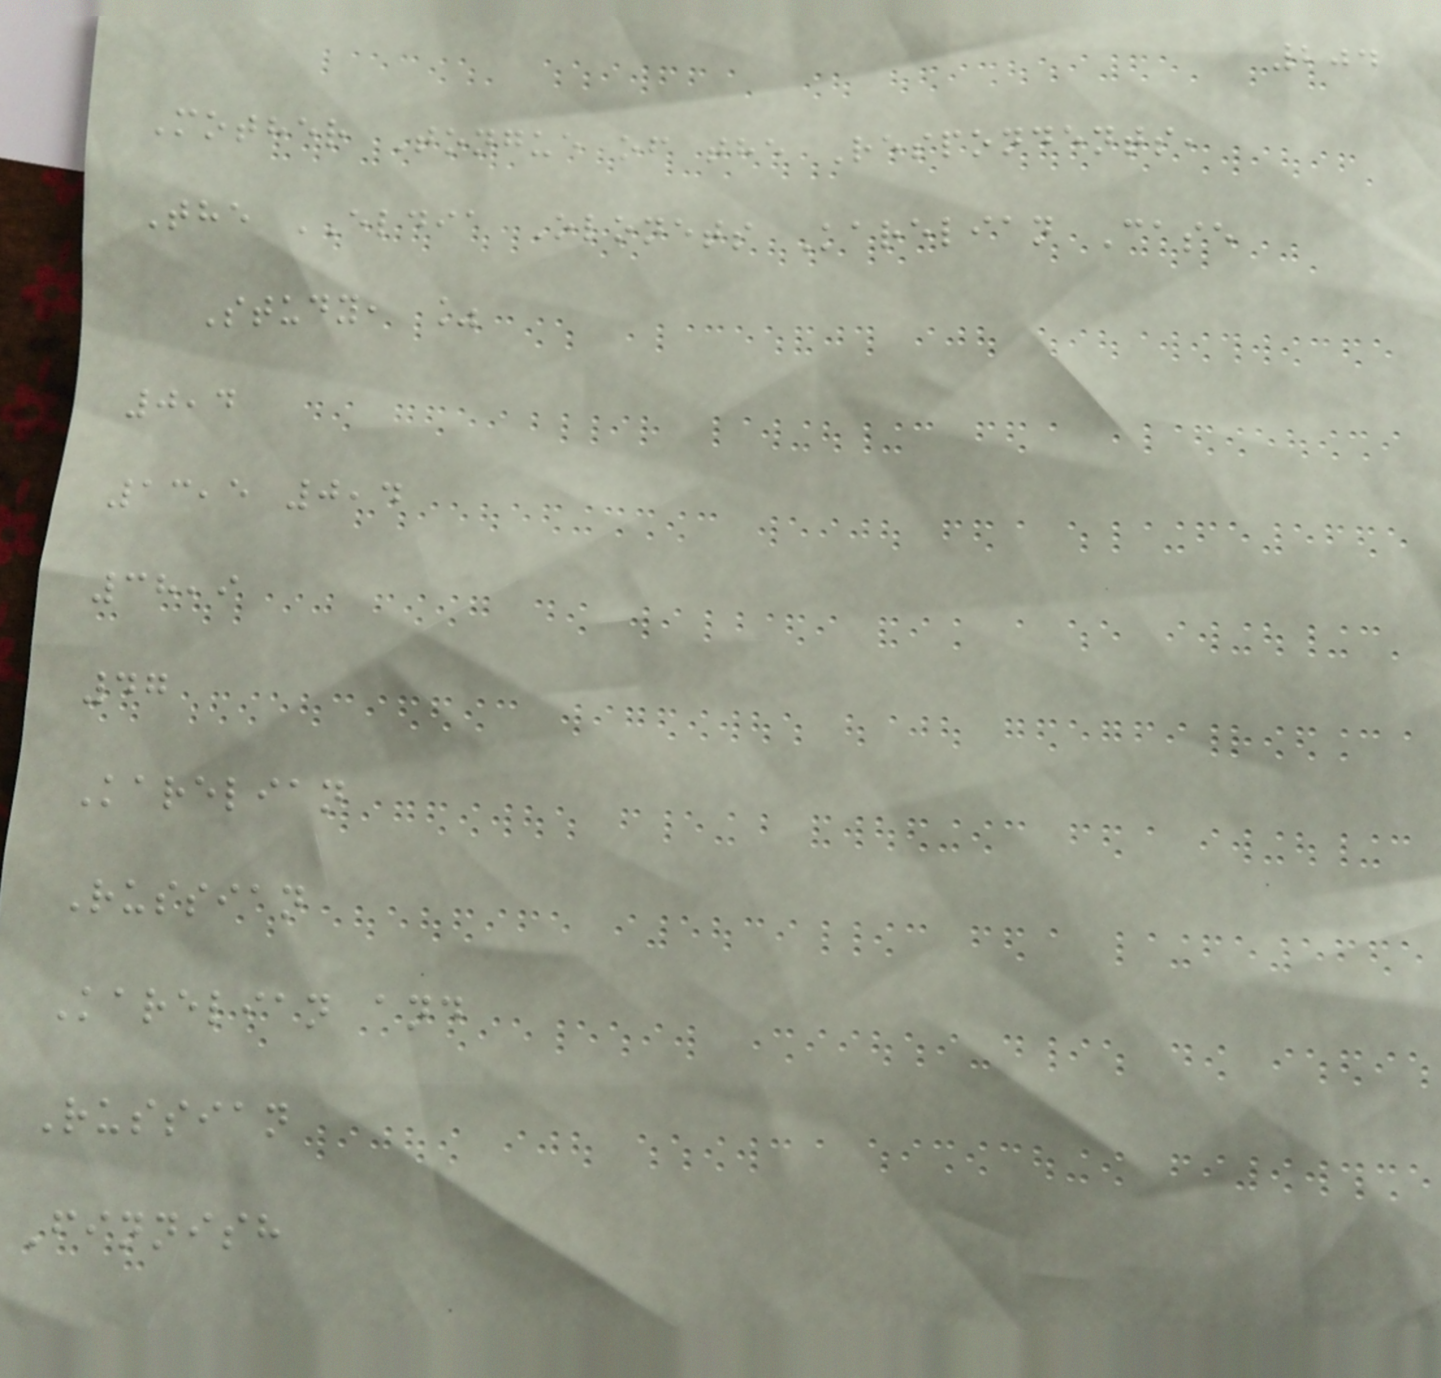204
Mother Tongue of the Respondents,
The ELDIA Olonets Karelian Case
Study, %
0,4
13,5 0,4
38,9
47
Karelian
Russian
Karelian and
Russian
Finnish
